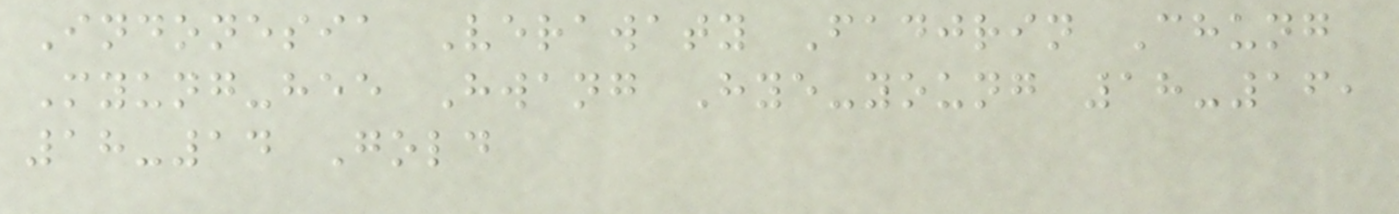Indonesia Verawaty Fadjrin Chung
Myung-hee Hwang Hye-young 18-16,
18-14 Gold
